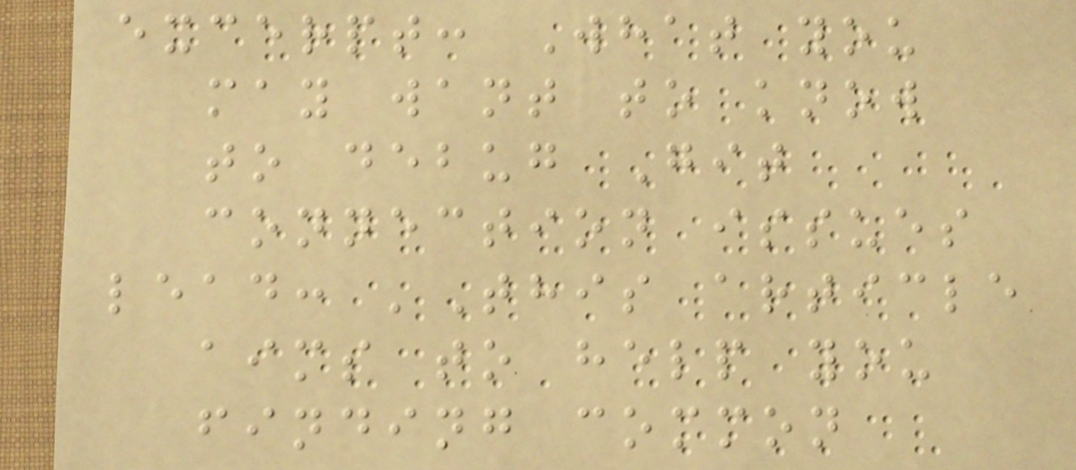excerpt: What you
may want to know
to debug Git
connection issues
lead: 'This article
aims to help you
finding common
